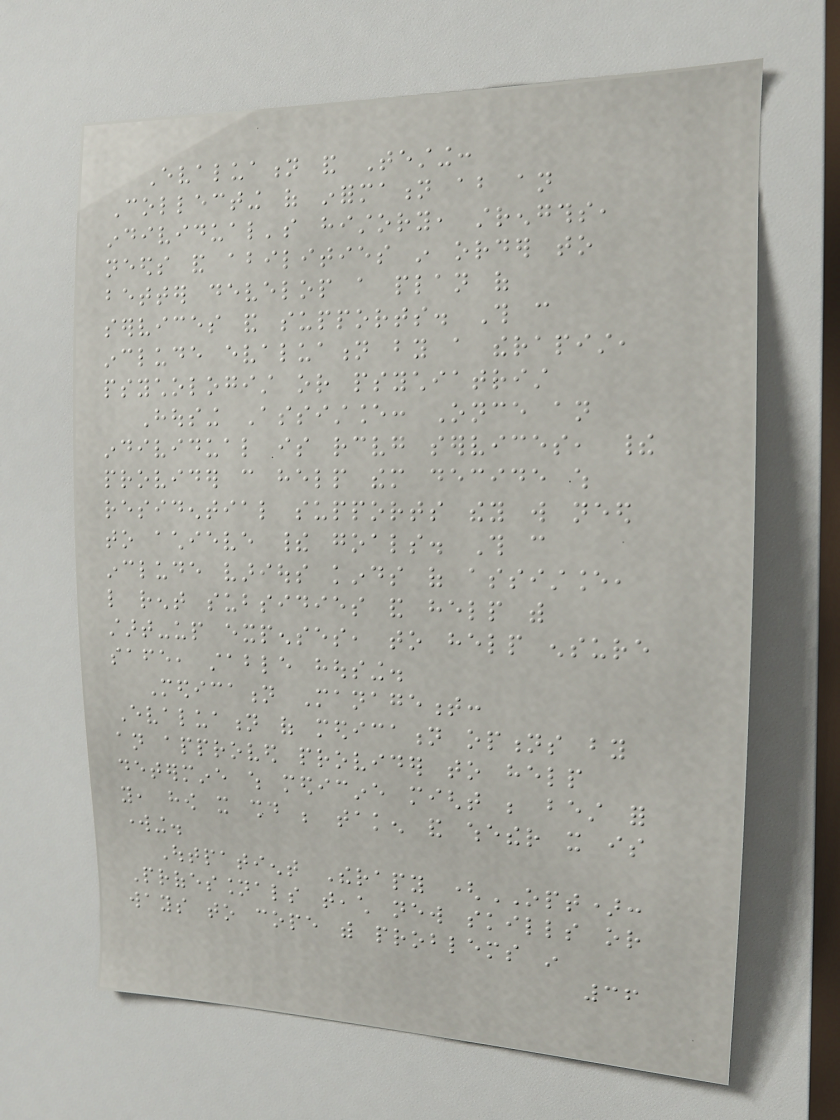Evaluation and Testing:
Collecting of information about an
individual's history, strengths,
needs and abilities in order to
better develop a plan of
services and supports. This can
include evaluation by a therapist,
psychologist or psychiatrist
Housing Assistance: Once an
individual is receiving services, their
provider can help them decide which
residential supports they will need
to achieve their goals. This can
include various kinds of assistance,
like rent subsidies and help with
start-up expenses, to help ensure
safe, stable housing.
Medication Management:
Evaluation of medication options by
an approved provider to help
determine which medicine might be best for
you, how it should be taken and whether it is
working.
Outpatient Therapy (OPT):
Professionals teach new skills or
ways to cope with problems in
36
